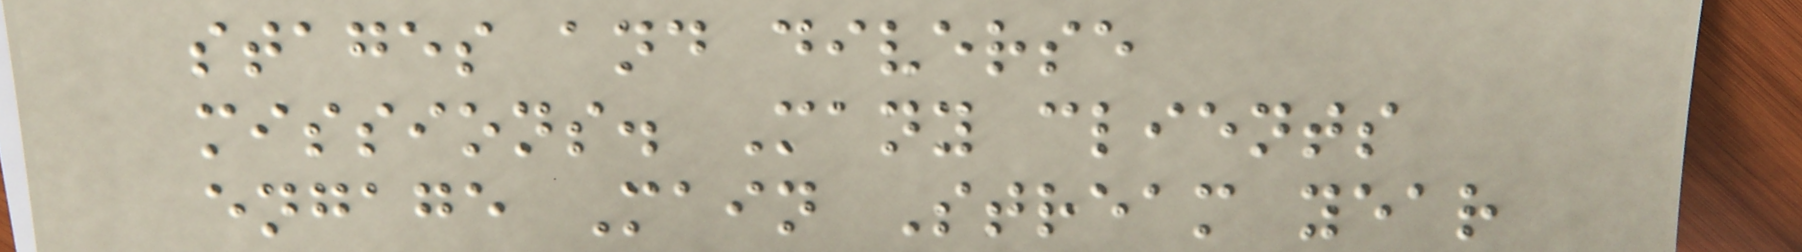stages and diverse
missions. Many clients
engage Main Stream year
